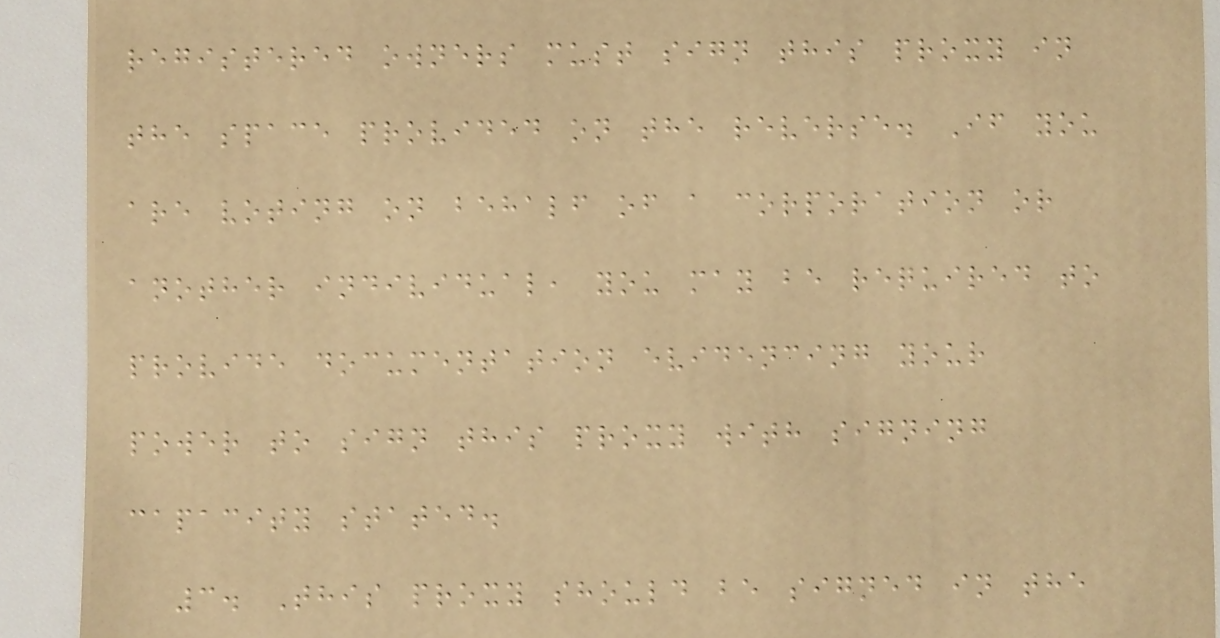registered owners must sign this proxy in
the space provided on the reverse. If you
are voting on behalf of a corporation or
another individual, you may be required to
provide documentation evidencing your
power to sign this proxy with signing
capacity stated.
3. This proxy should be signed in the
